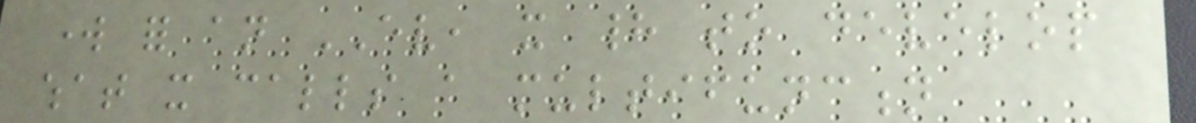work for an EV, it had to develop
what it calls a multifunction
